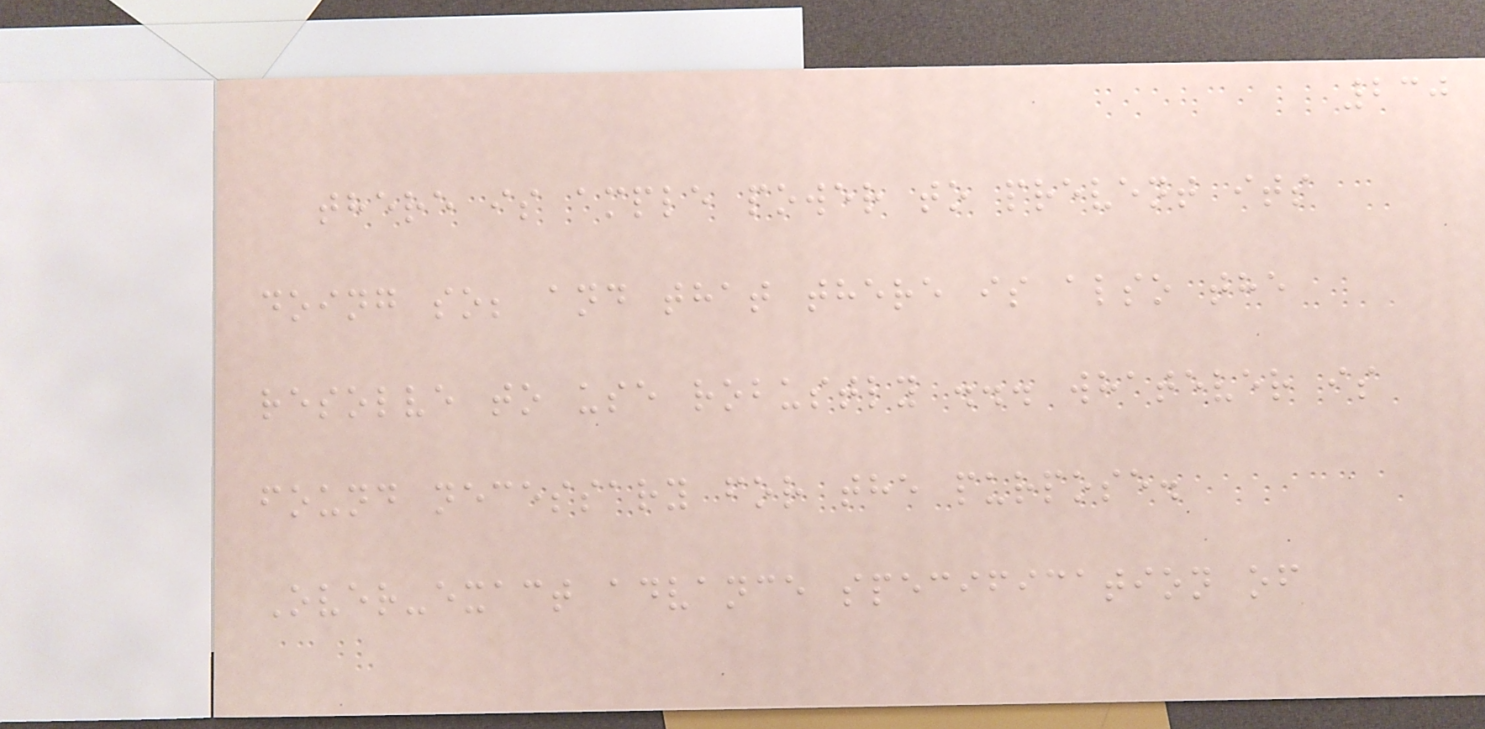230
there is ample power to prevent its
doing so; and that there is also the
resolve to use robustly ... whatever is
found necessary for the purpose.
Over-exact advance specification of
